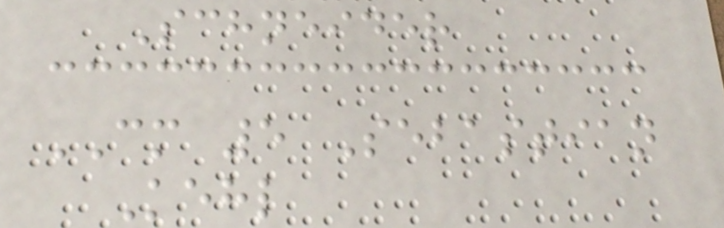Schneider
CM 5 Sebastian
Kehl
